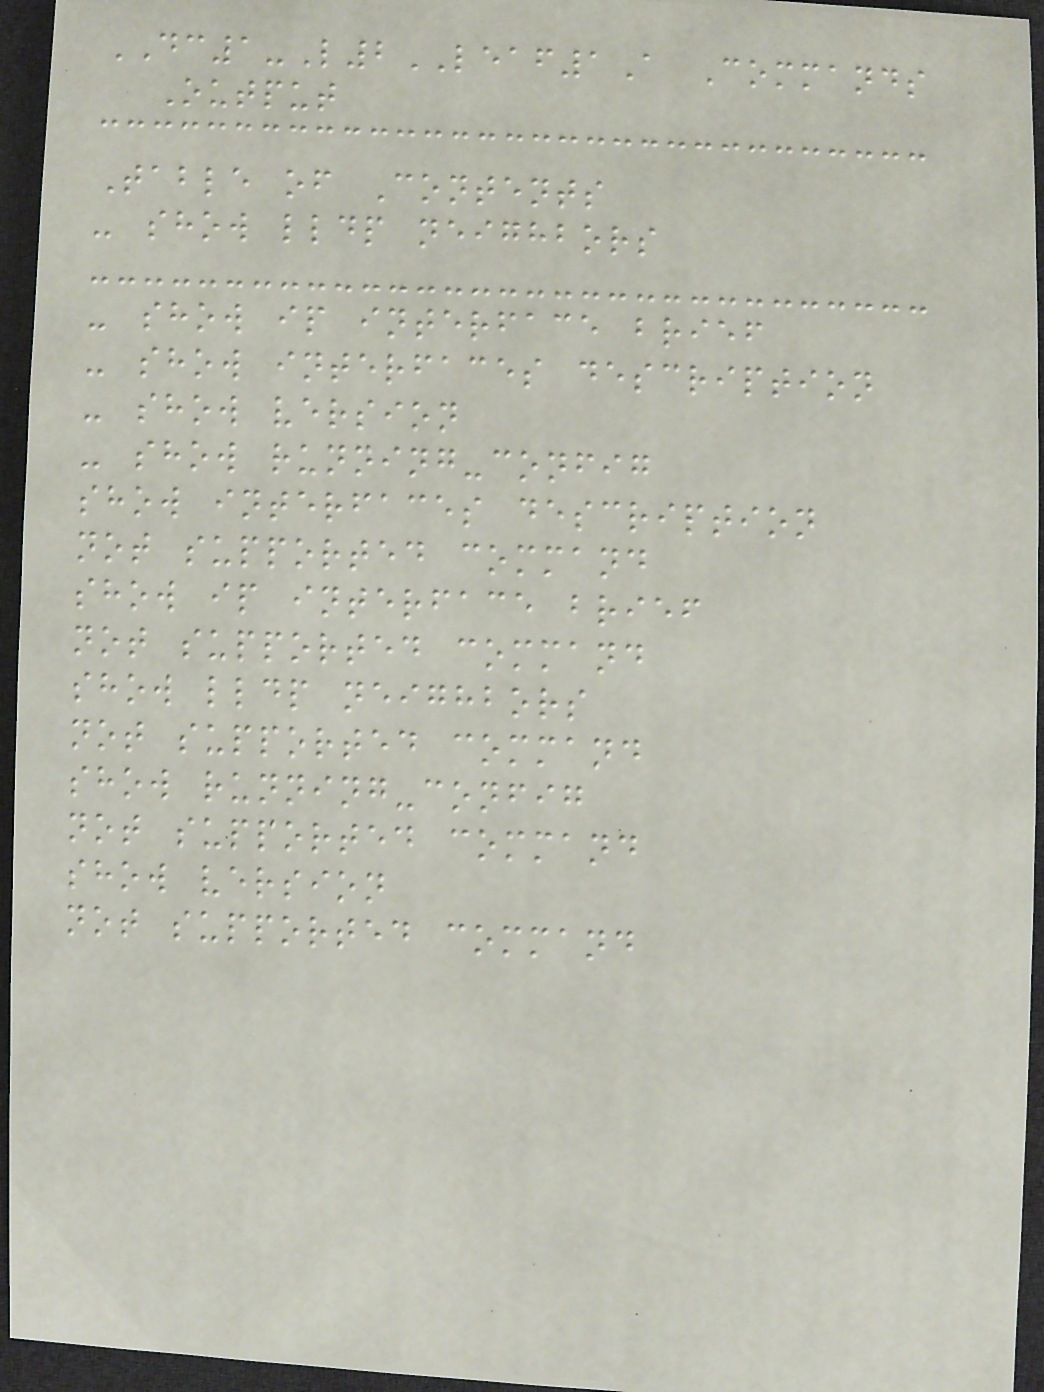DC1-L2LEAF1A Commands
Output
Table of Contents
- show lldp neighbors
- show ip interface brief
- show interfaces description
- show version
- show running-config
show interfaces description
not supported command
show ip interface brief
not supported command
show lldp neighbors
not supported command
show running-config
not supported command
show version
not supported command
